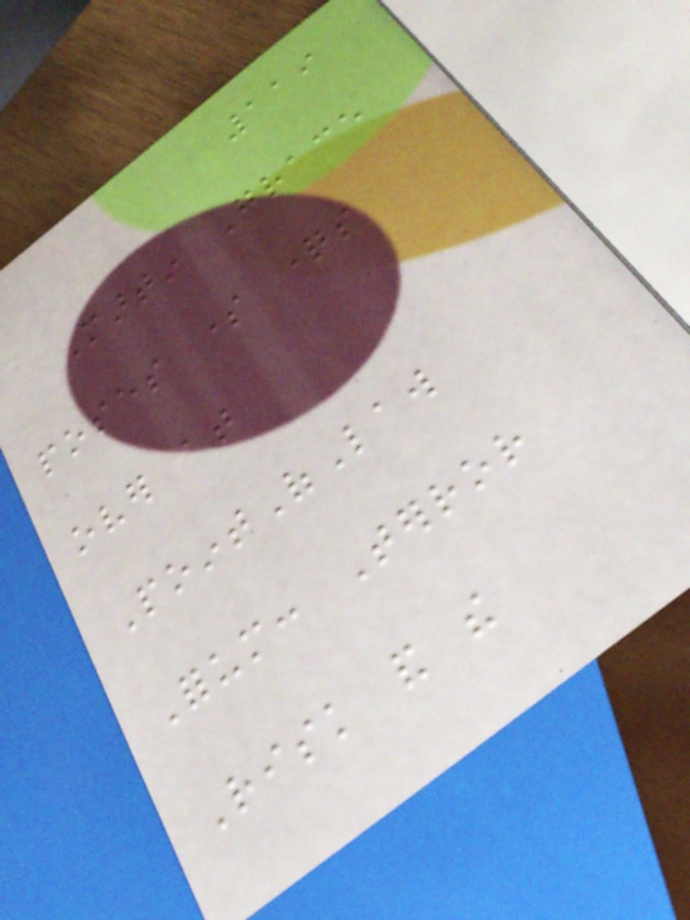119
Martin Grace
poses some questions
over at
PointOfLaw
Forum: Terror
Risk and the
